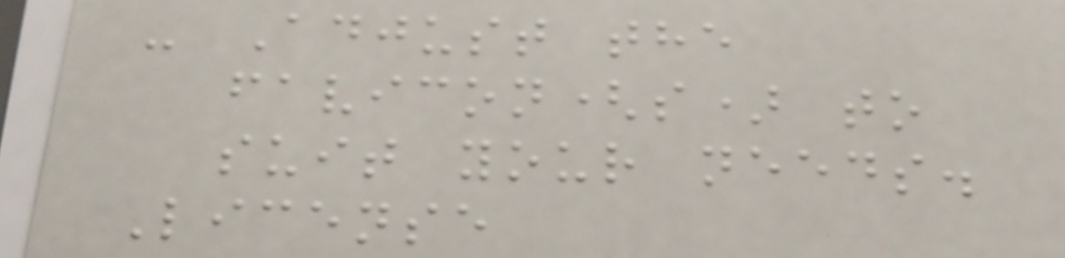- Adjust the
favicon(s) to
suit your needs.
License
